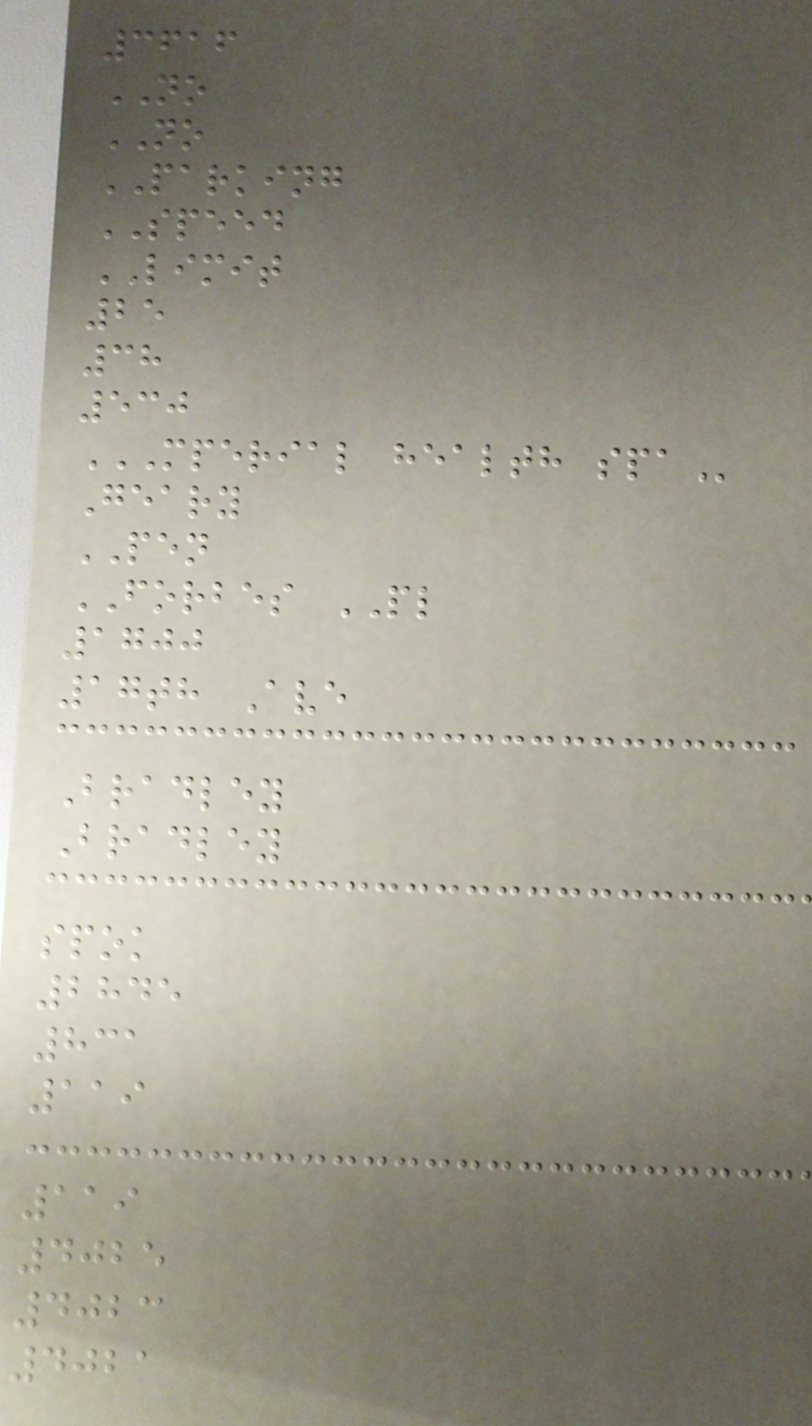3616
NO
NO
PARKING
SPEED
LIMIT
25
38
530
MPERIAL HEALTH SPA
Geary
PEN
FORBES PL
1700
17th Ave
Bradley
Bradley
spok
2845
831
119
119
4025
4023
4021
